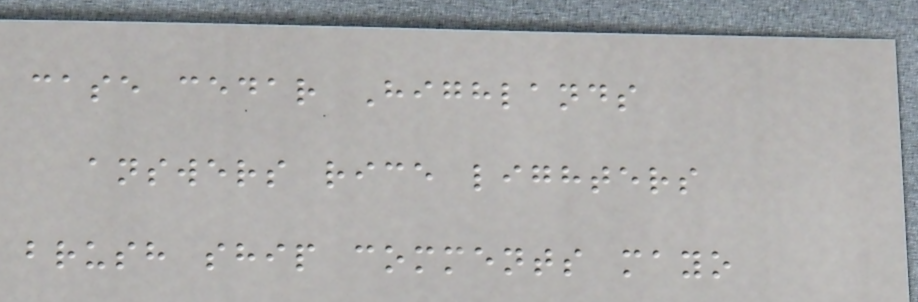case cedar Highlands
answers rice lighters
brush ship comments mayo
